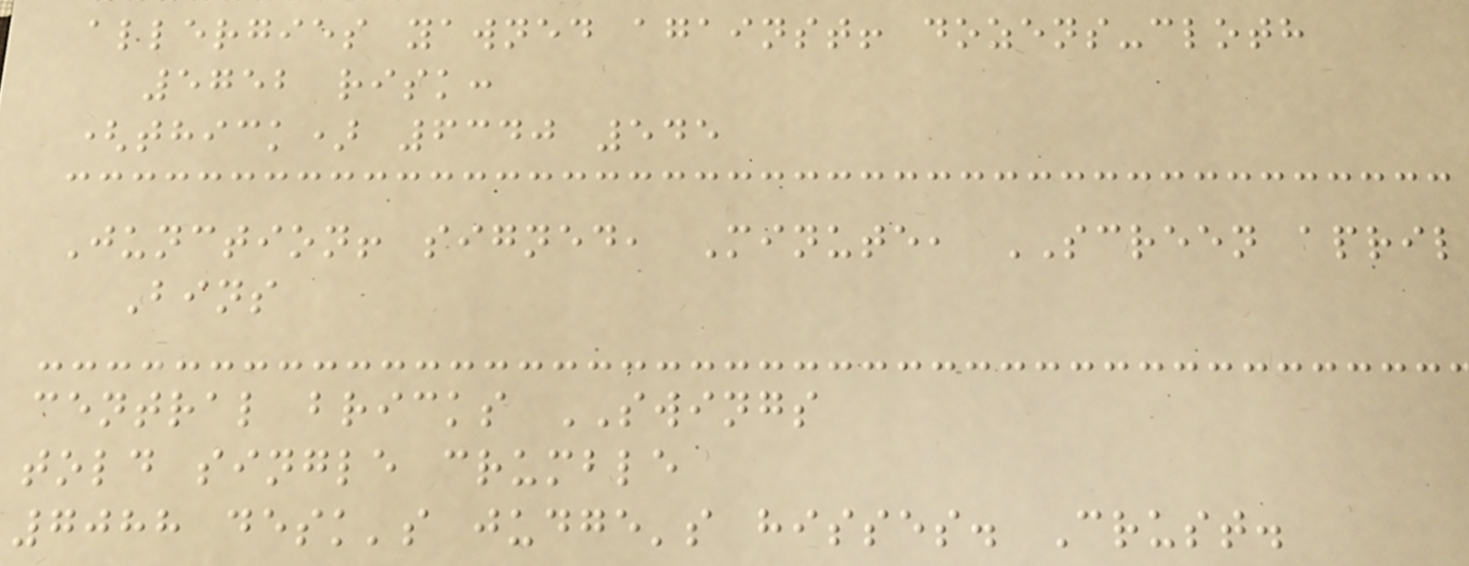allergies yawned against! dozens-cloth
5752 risk:
(thick) 6340 545
Junction! signed, Minute, SCREEN april
Bins
central bricks SWINGS
told single crumble
7088 desk's judge's hisses. Crust.
